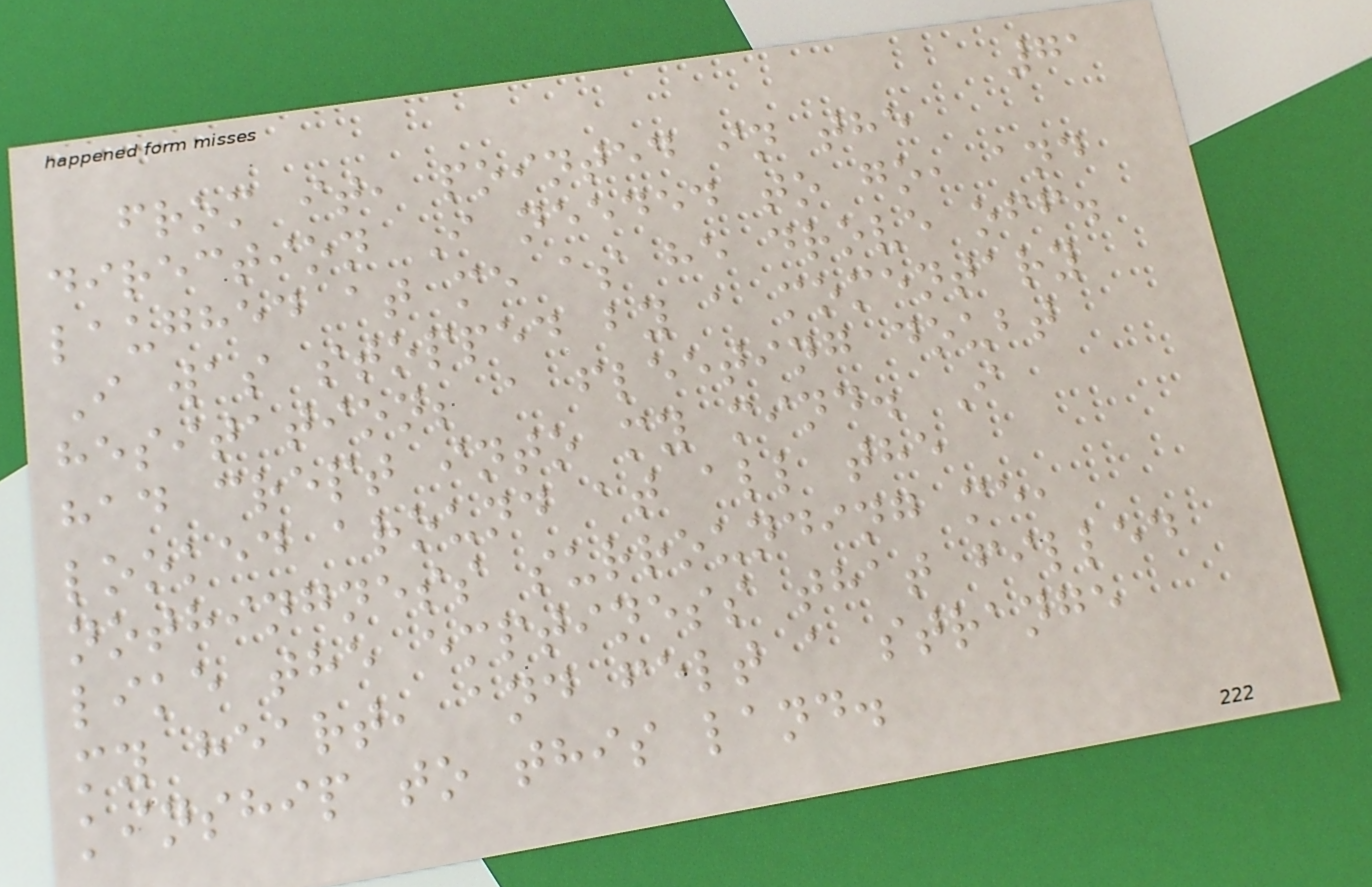71
from it, pointed in the
direction I needed to go, and
laughed at me as he drove off.
I was stopped by a momentary
hesitation; a fleeting doubt
had crept into my mind. I
looked around at all the
nothingness surrounding me,
like the emptiness that filled
my heart, and felt a strange
kinship to this land.
